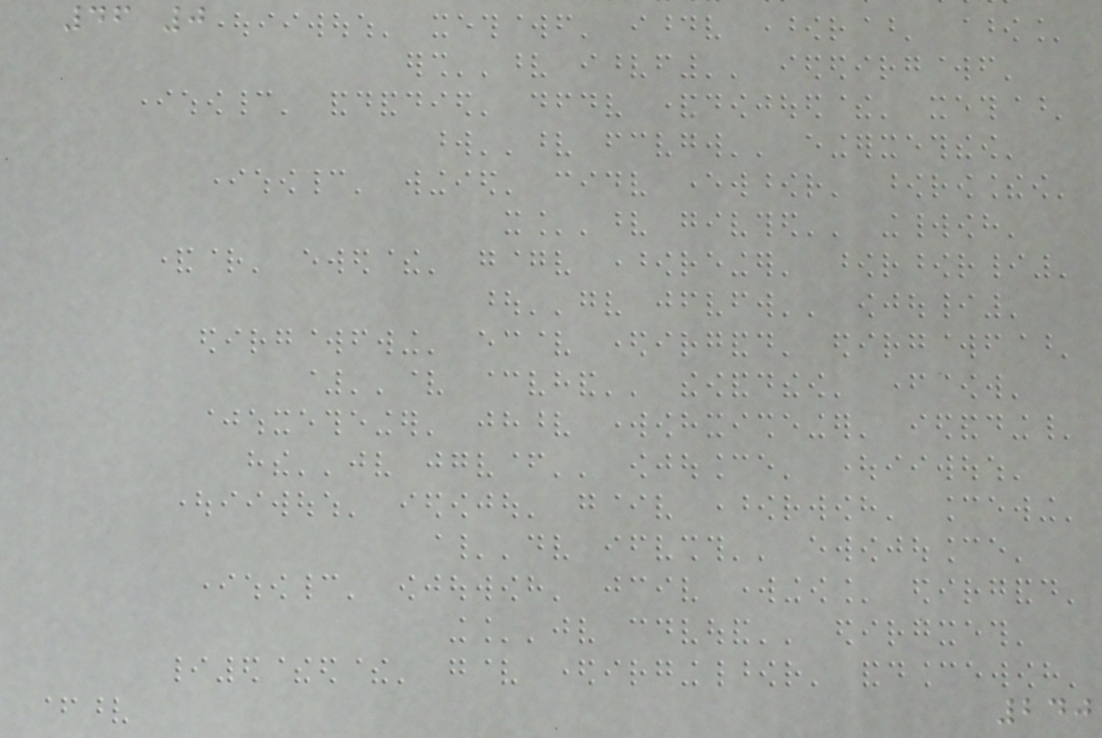46 0
240
